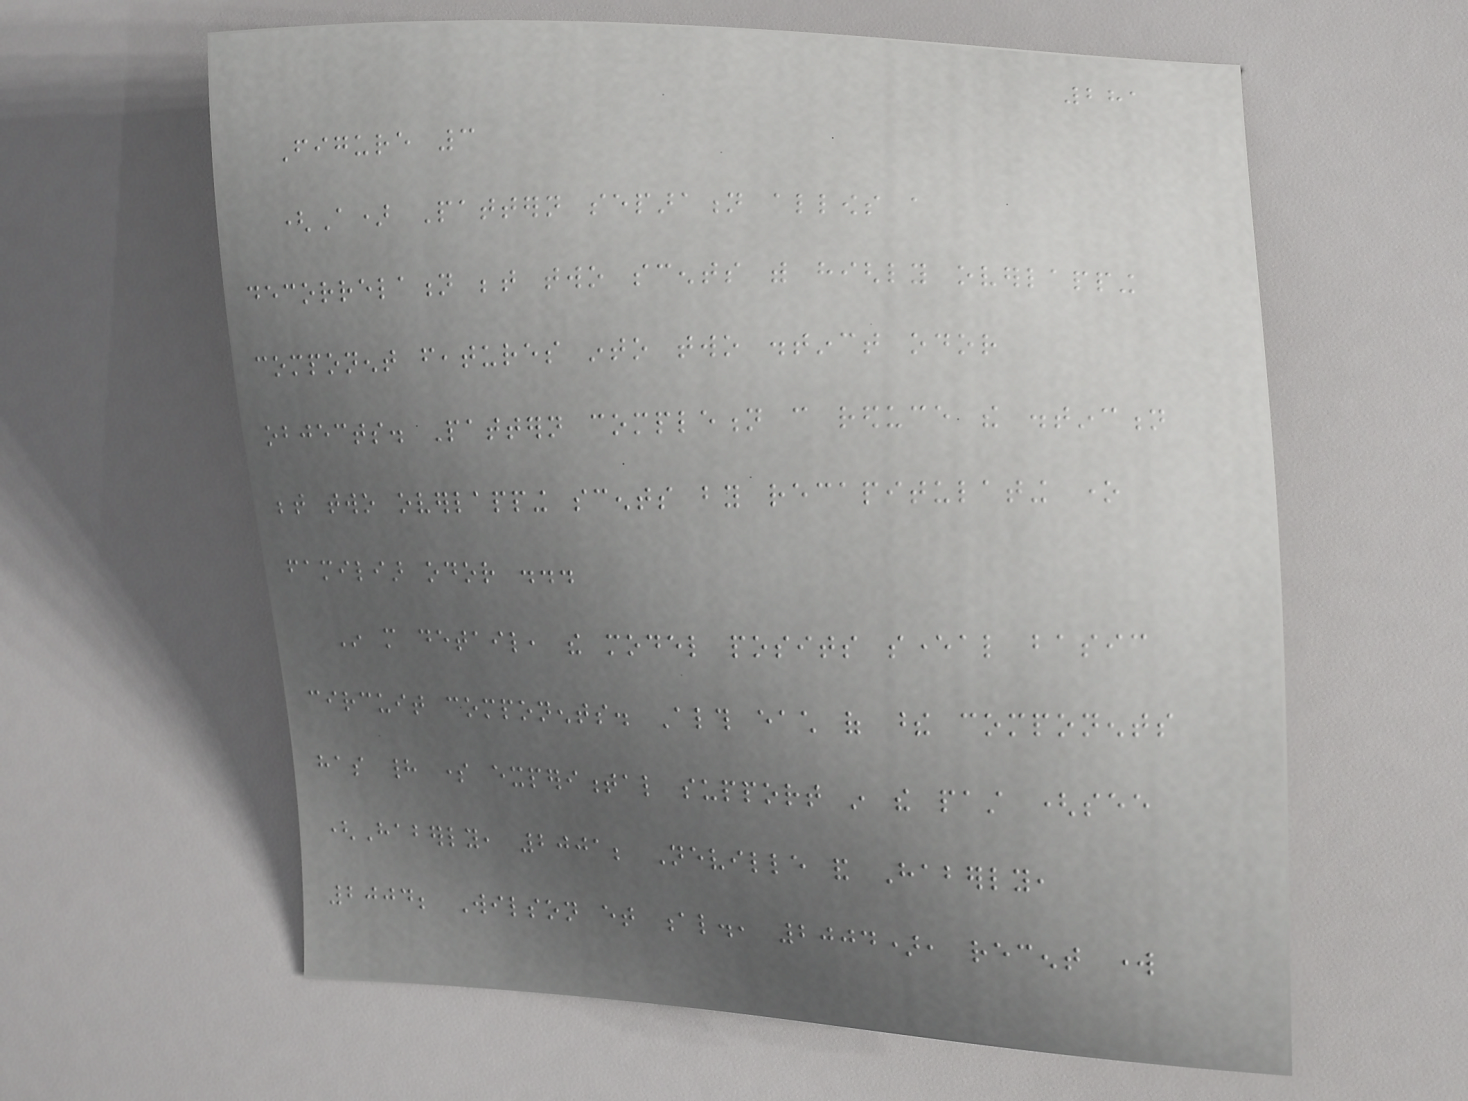281
Figure 3
(A) Pattern separation allows a
decorrelation between two scents with highly overlapping
component features into two distinct odor
objects. Pattern completion can reduce the distinction
between two overlapping scents by recapitulating one
familiar odor ...
In more detail, the model posits several basic
circuit components. Although each of these components
has had some experimental support in the past (see
(Haberly, 2001; Neville and Haberly,
2004; Wilson et al., 2004), recent work
